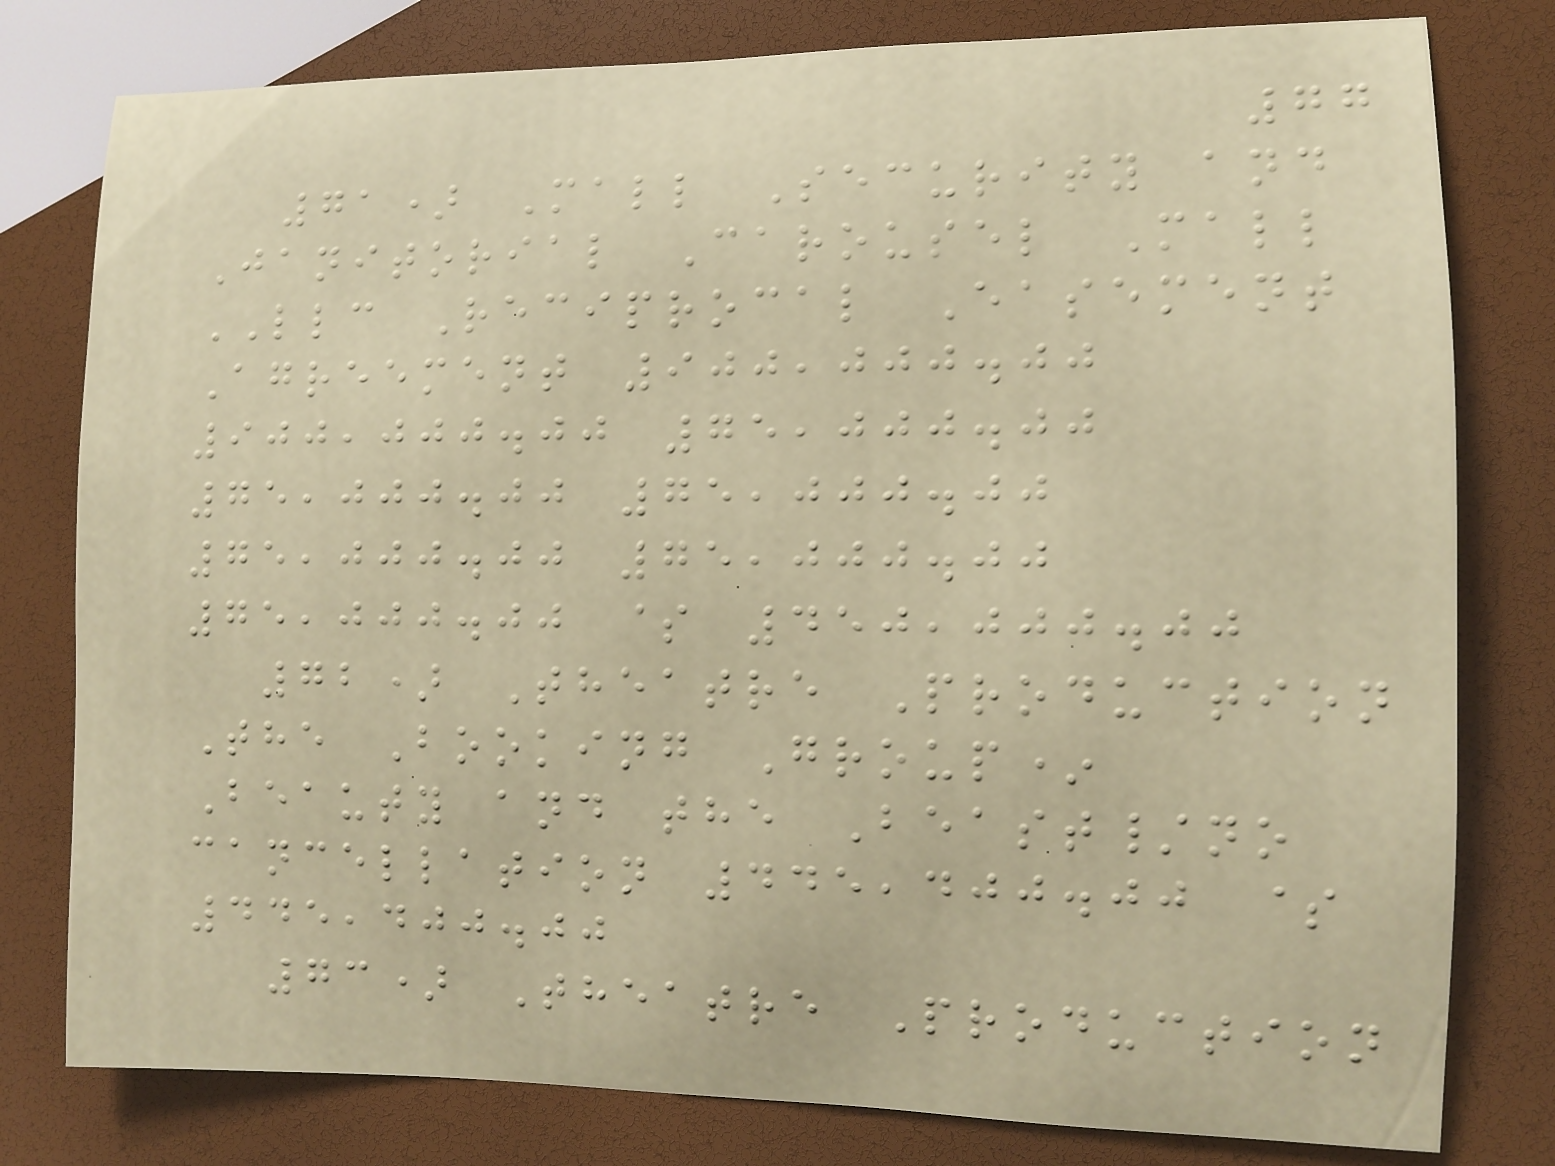77
71) Mall Security and
Janitorial Carousel Mall
LLC Reciprocal Easement
Agreement 900,000.00
900,000.00 75,000.00
75,000.00 75,000.00
75,000.00 75,000.00
75,000.00 $ 450,000.00
72) Theatre Production
The Booking Group*
Beauty and the Beast/no
cancellation 445,400.00 $
445,400.00
73) Theatre Production
